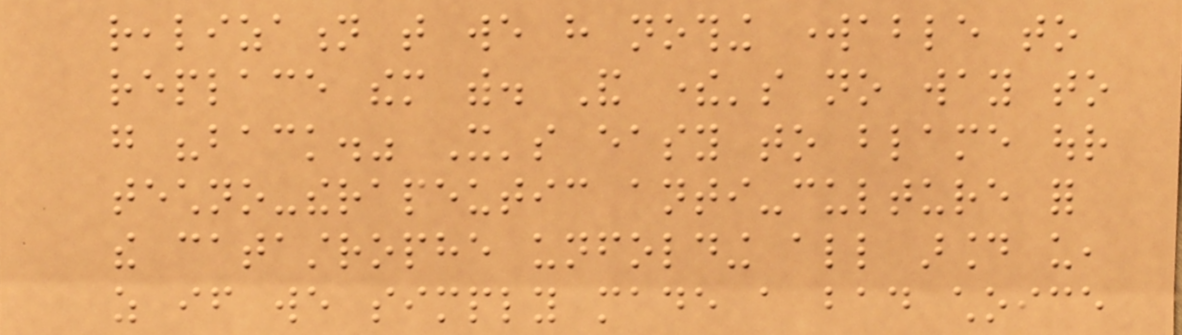realization that we have nothing workable to
replace them with. And there's no way to
go "back." It's easy to blame our
techno-therapeutic anti-culture for
the catastrophe unfolding all around us,
as if we simply made a bad choice
